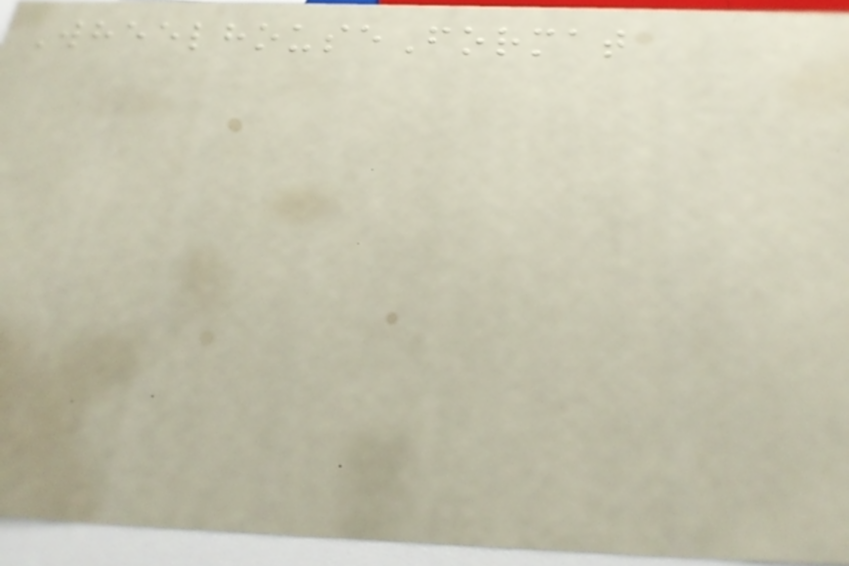WheelhouseFormat
